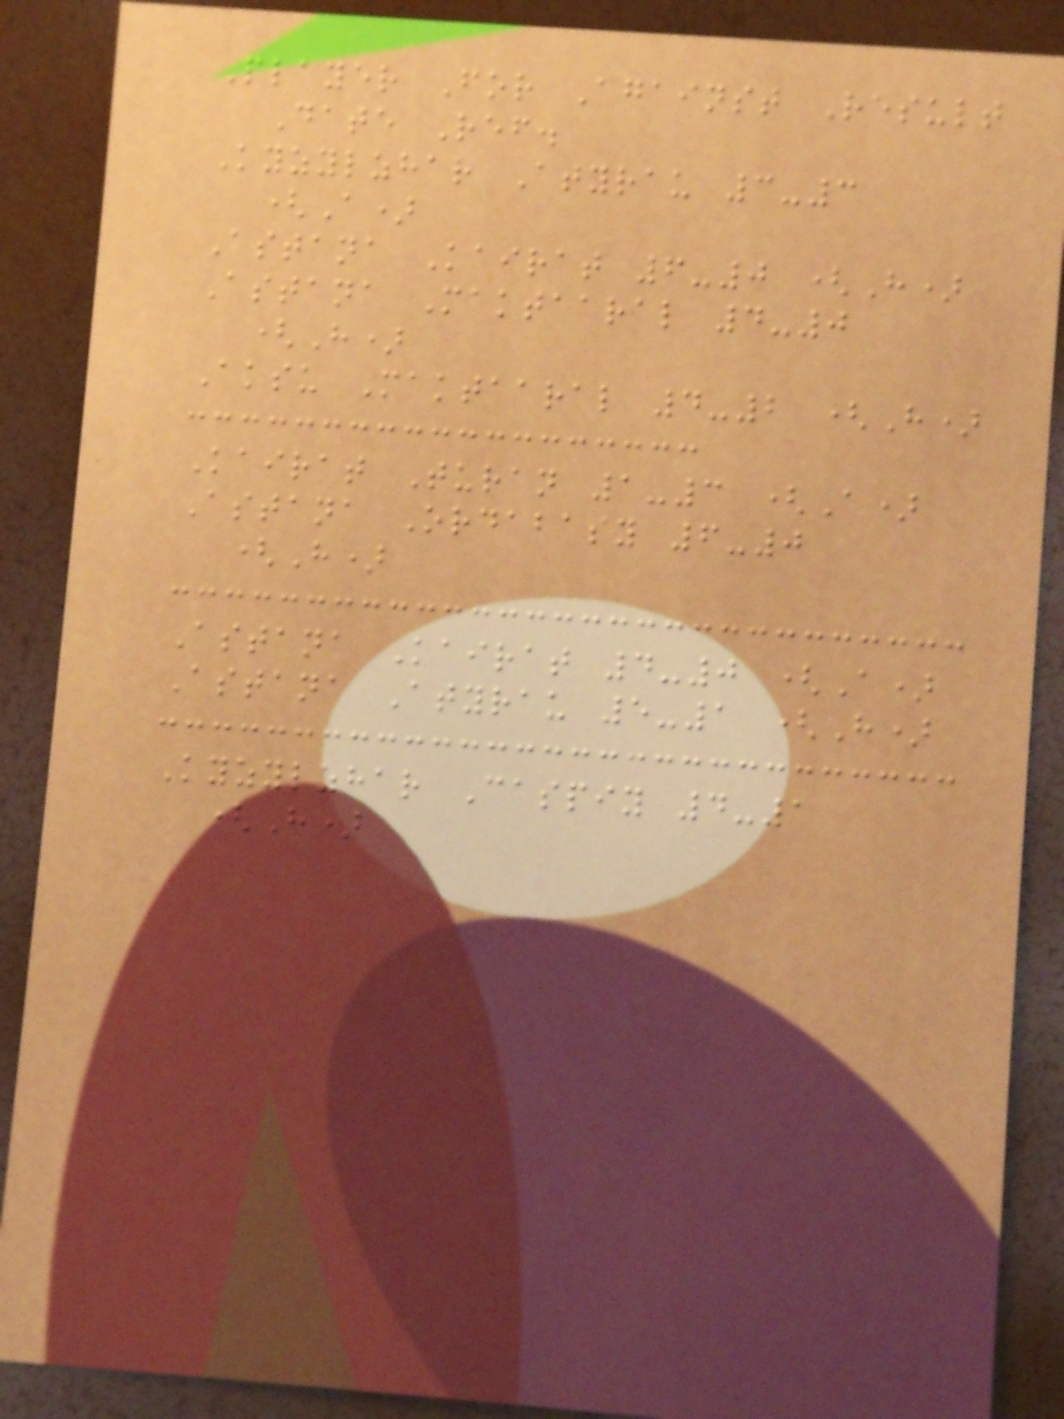Player For Against Result
Date Ref.
Kyzylzhar Atyrau 3-3
(A)
Astana Kairat 6-0 (H)
Astana Maktaaral 4-0
(H)
Aksu Maktaaral 4-2 (H)
Kairat Turan 1-3 (A)
Astana Ordabasy 6-0
(H)
Astana Kairat 4-0 (A)
Astana Atyrau 5-1 (H)
Kyzylzhar Caspiy 4-1
(H)
